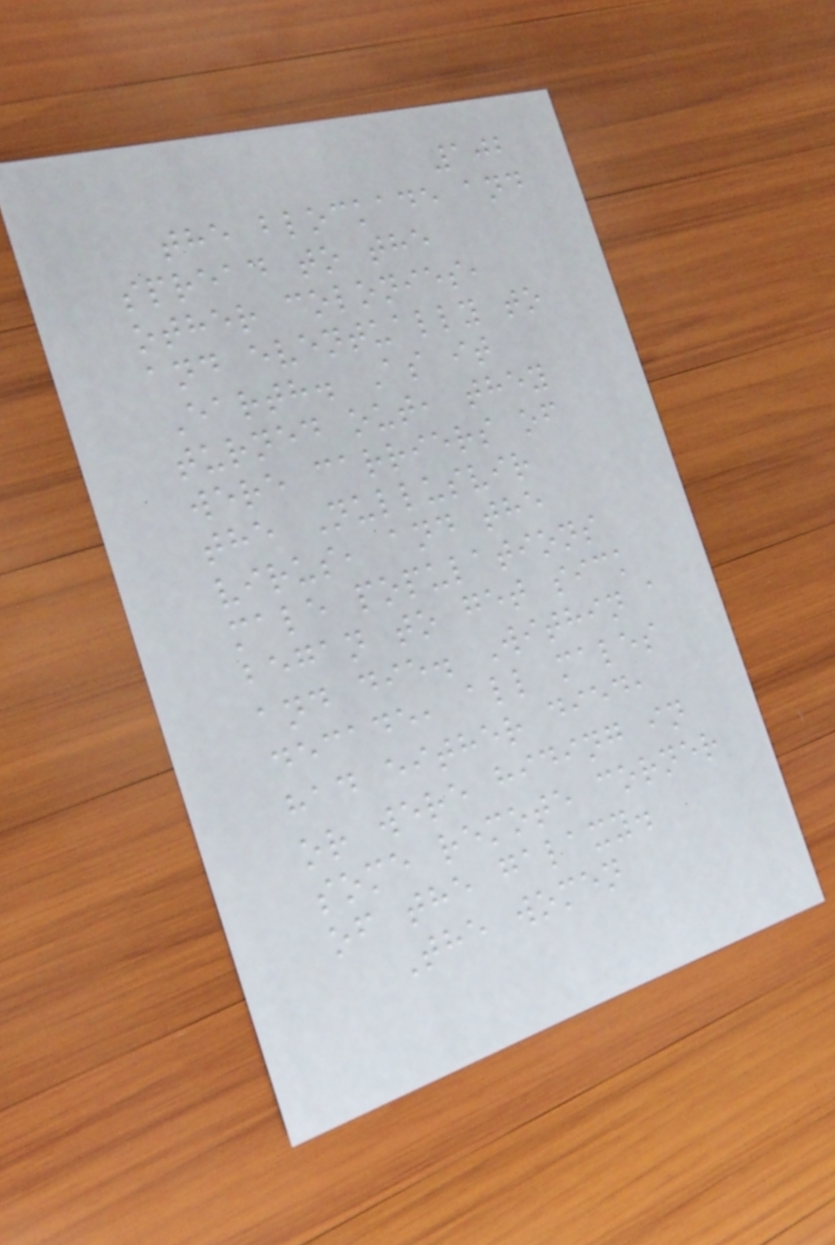102
the blockade and
spread to the
other colonies,
and eventually to
Earth. As it
turned out, they
were carriers of
the Nullusvir
virus, and the
male populations
began to get sick
and die. Within a
decade, all males
had either died,
or were hiding in
some remote corner
of the galaxy.
The women
